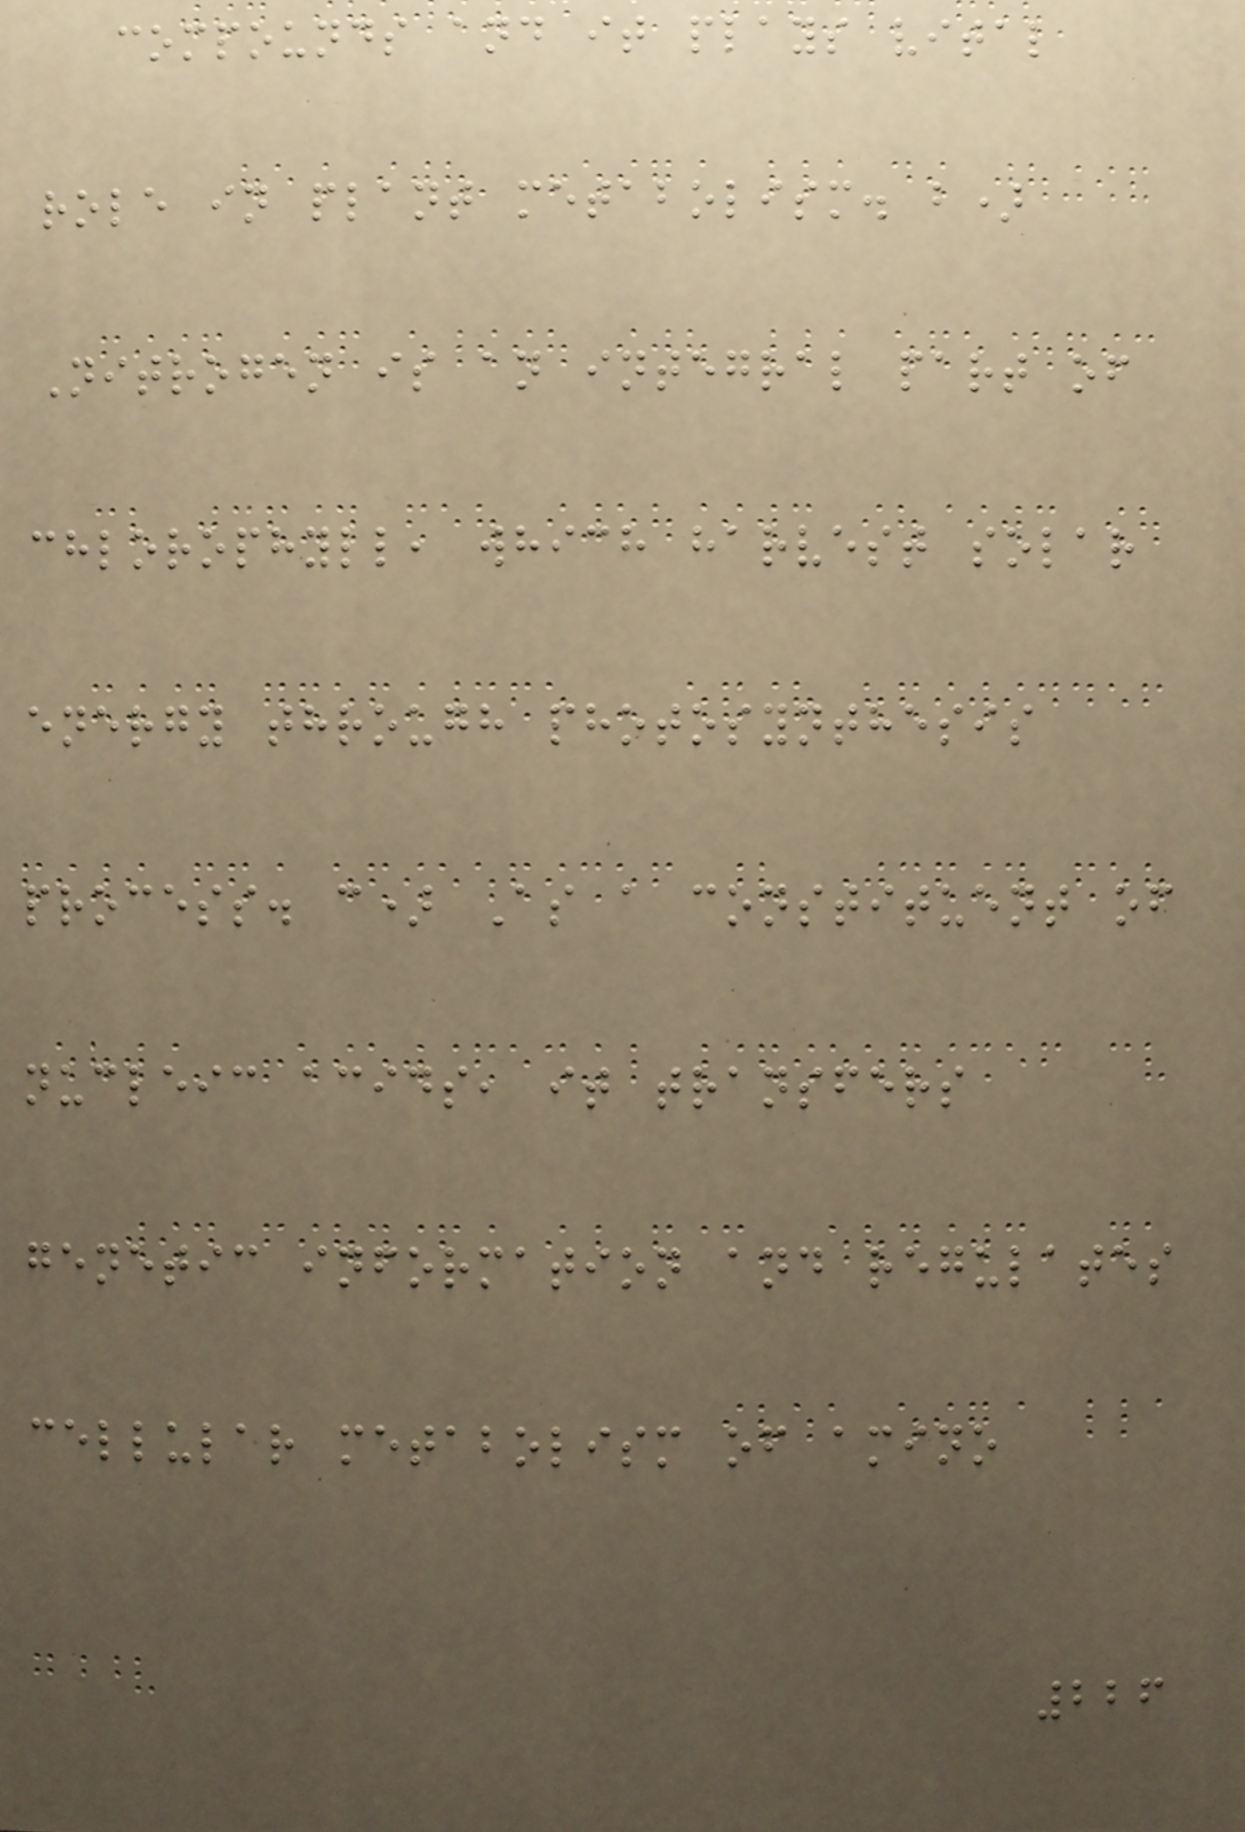compounds and it plays vital
role in plant metabolism. b)
Nitrogen is an integral part of
chlorophyll, which harvest solar
energy through photosynthesis
process. c) As a constituent of
nucleic acids, it transfers
genetic information and regulates
cellular metabolism of amino
226
